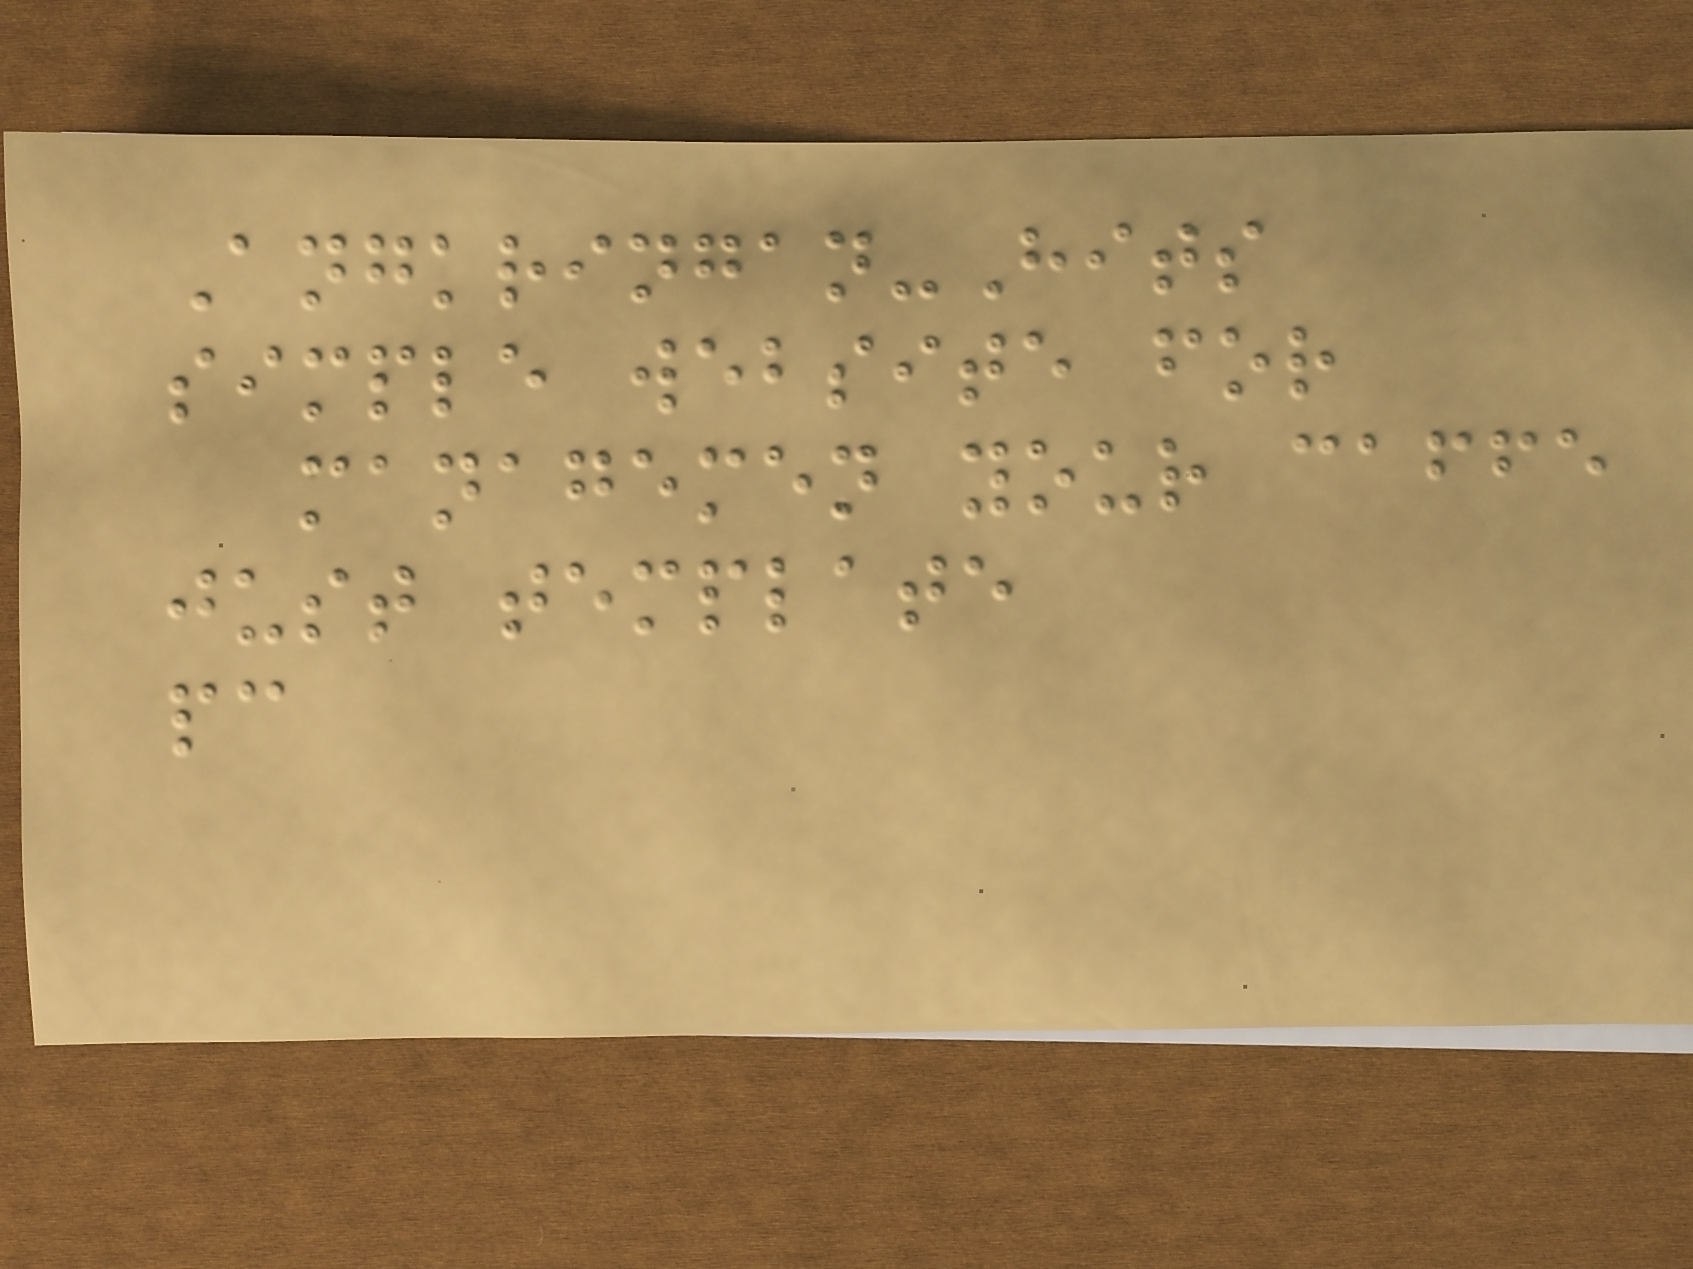Angkringan-Hits
simple website for
managemen your caffe
just template
pc
